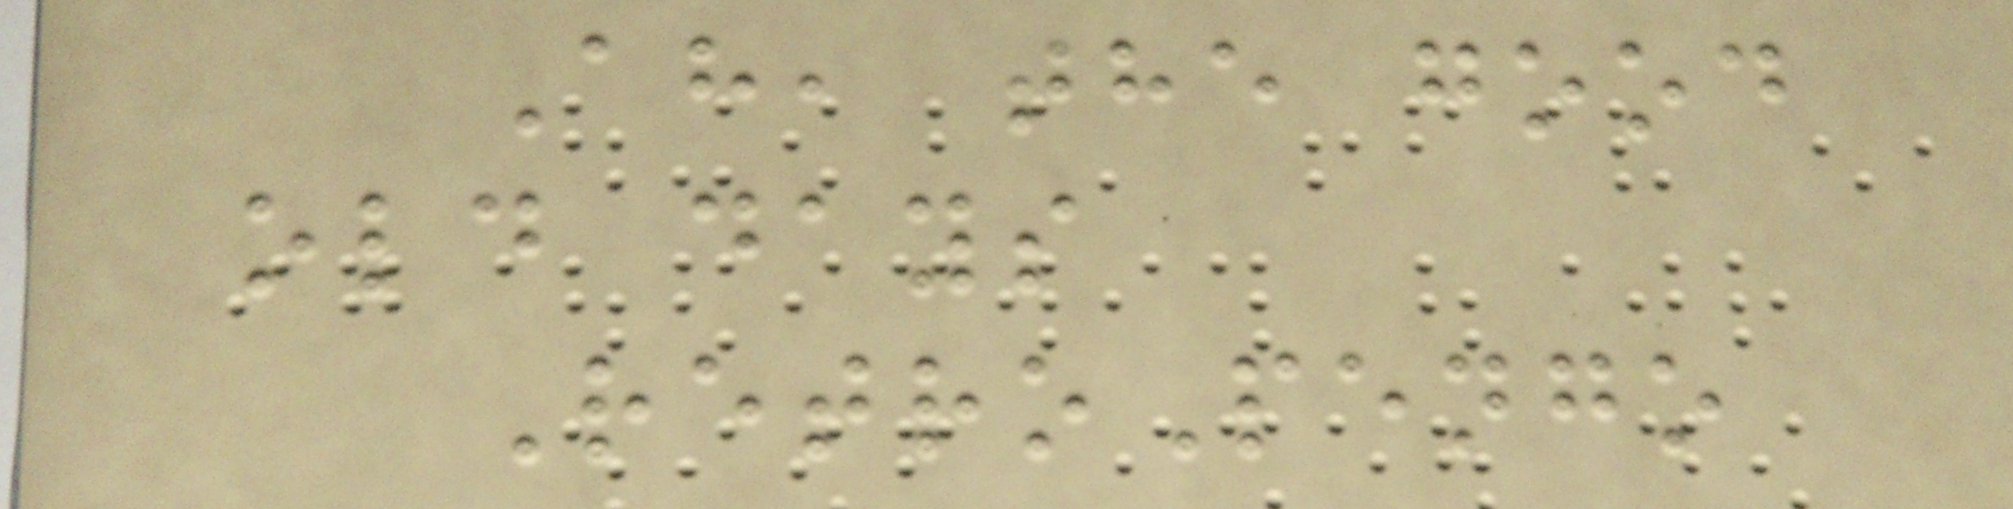Ah, the good
old days
RetroPengo
